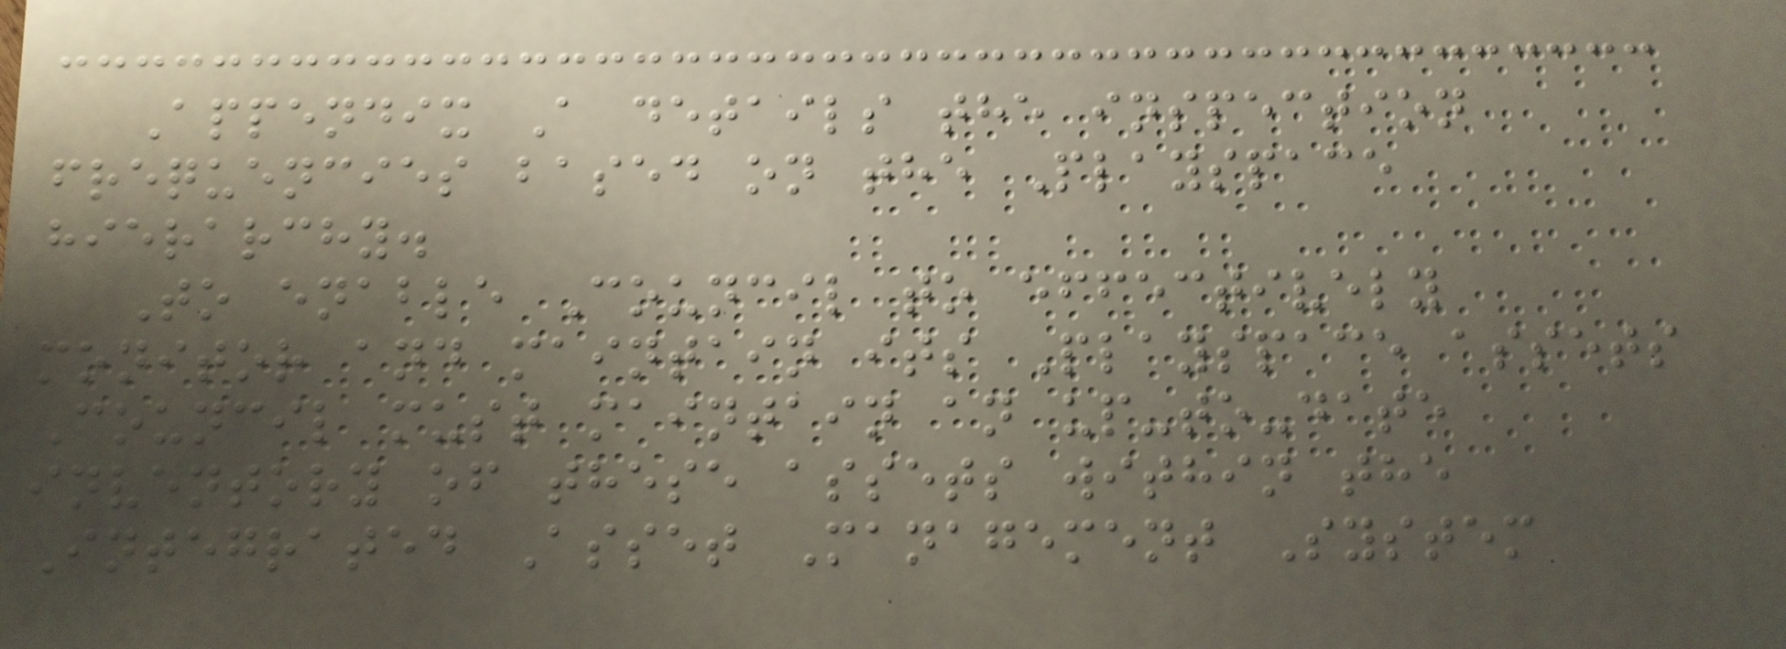Appendix A details the inspection
frequencies based on the Playspace
hierarchy.
To enable Council to effectively
monitor and maintain its Playspace assets
Council must maintain an up-to-date
inventory of these assets within the
Integrated Asset Management System
